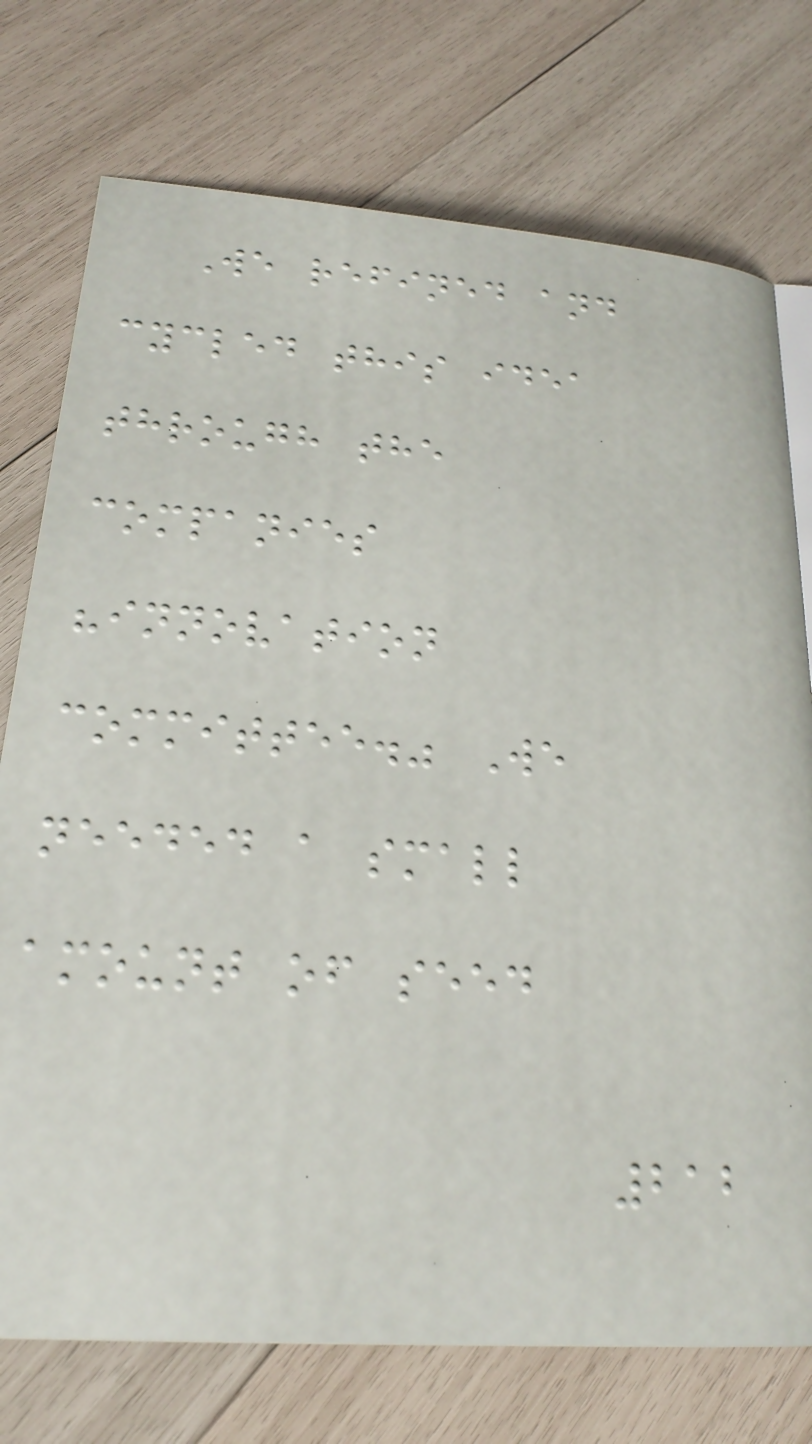We refined and
cycled this idea
through the
companies
"innovation
committee." We
needed a small
amount of seed
212
